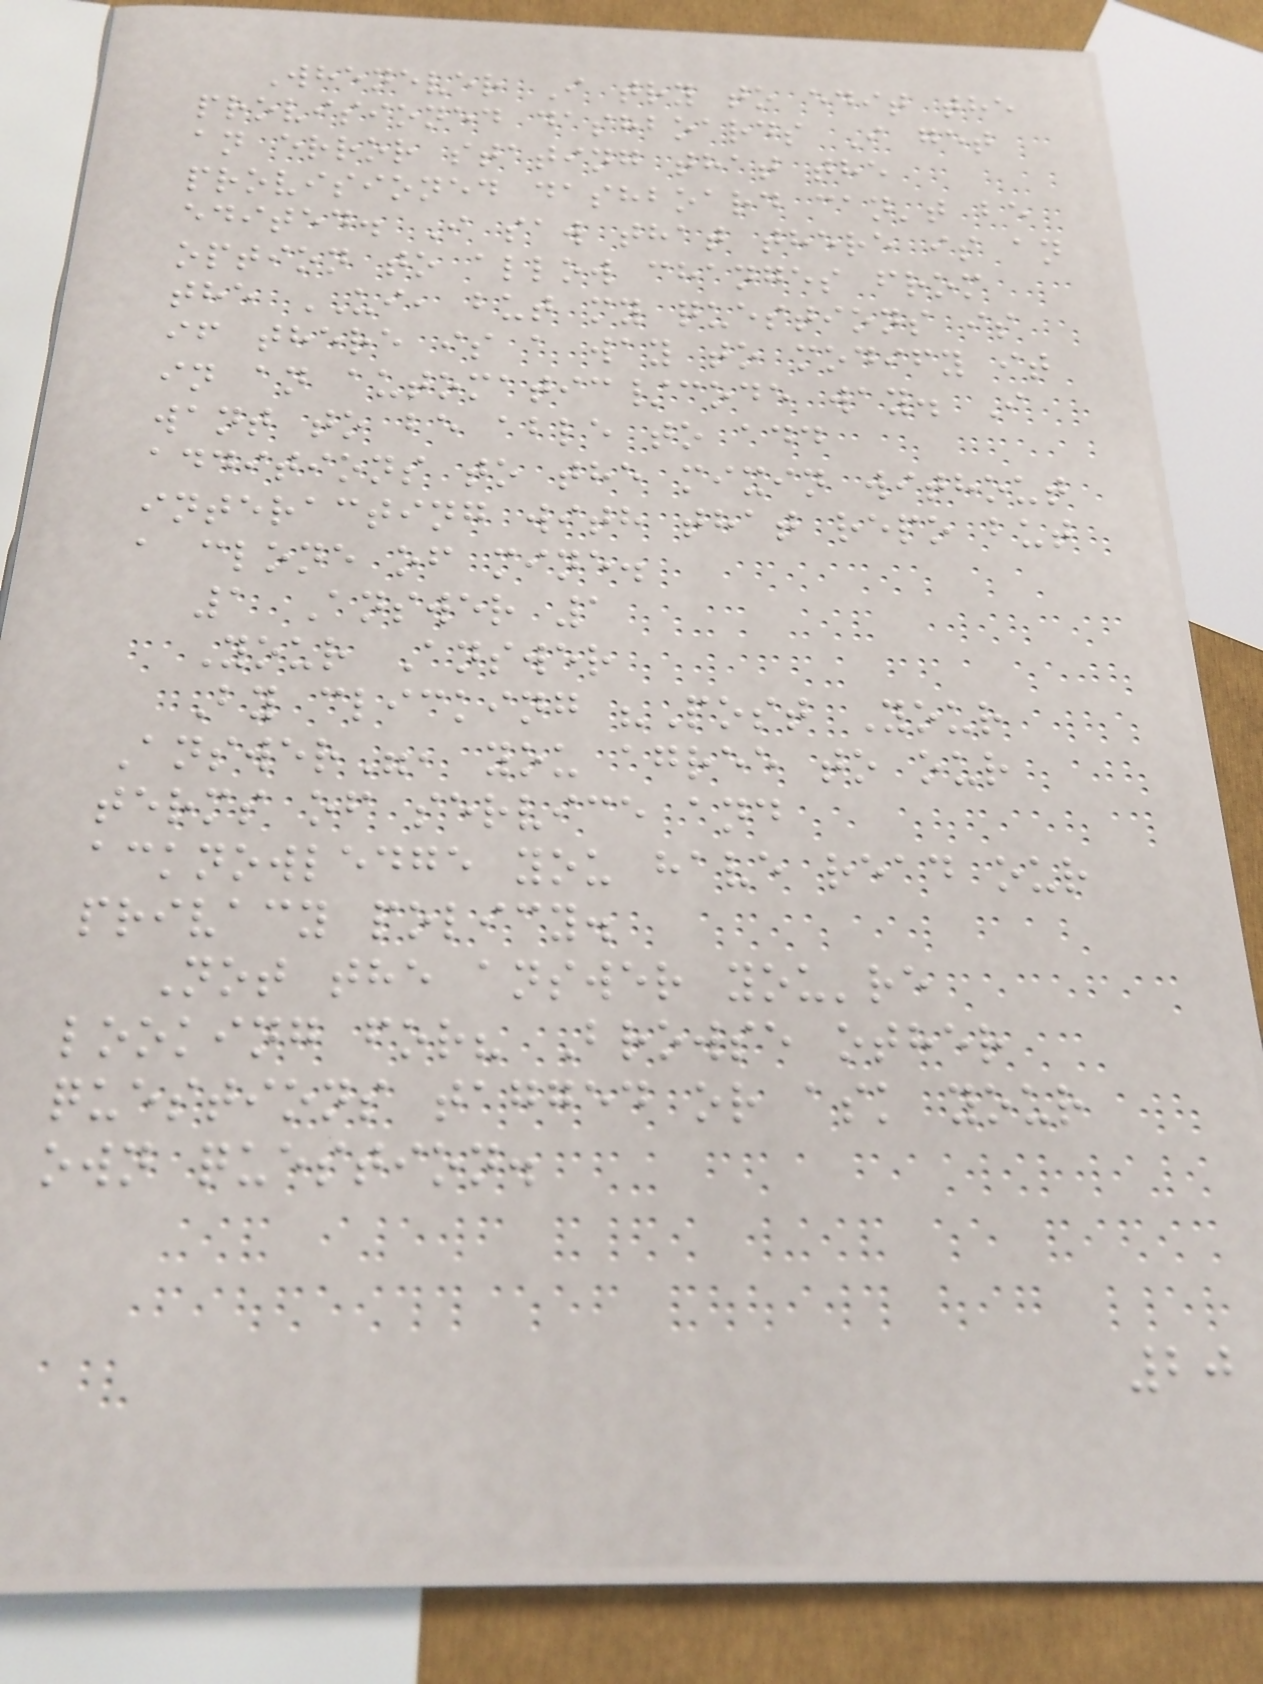Whenever I try to edit the
provisioned dashboards I get
an error stating that the
provisioned dashboard can't be
edited. I saw that there is an
option to allow changes from
the UI, but my questions is
if there is a way to modify it
in an automatic/code way. I
want to be able to add
additions to the mixin without
interacting with that repo but
a clone of mine.
1 Answer 1
Your Answer
By clicking "Post Your
Answer", you agree to our
terms of service and
acknowledge you have read our
privacy policy.
Not the answer you're
looking for? Browse other
questions tagged or ask your
own question.
20
